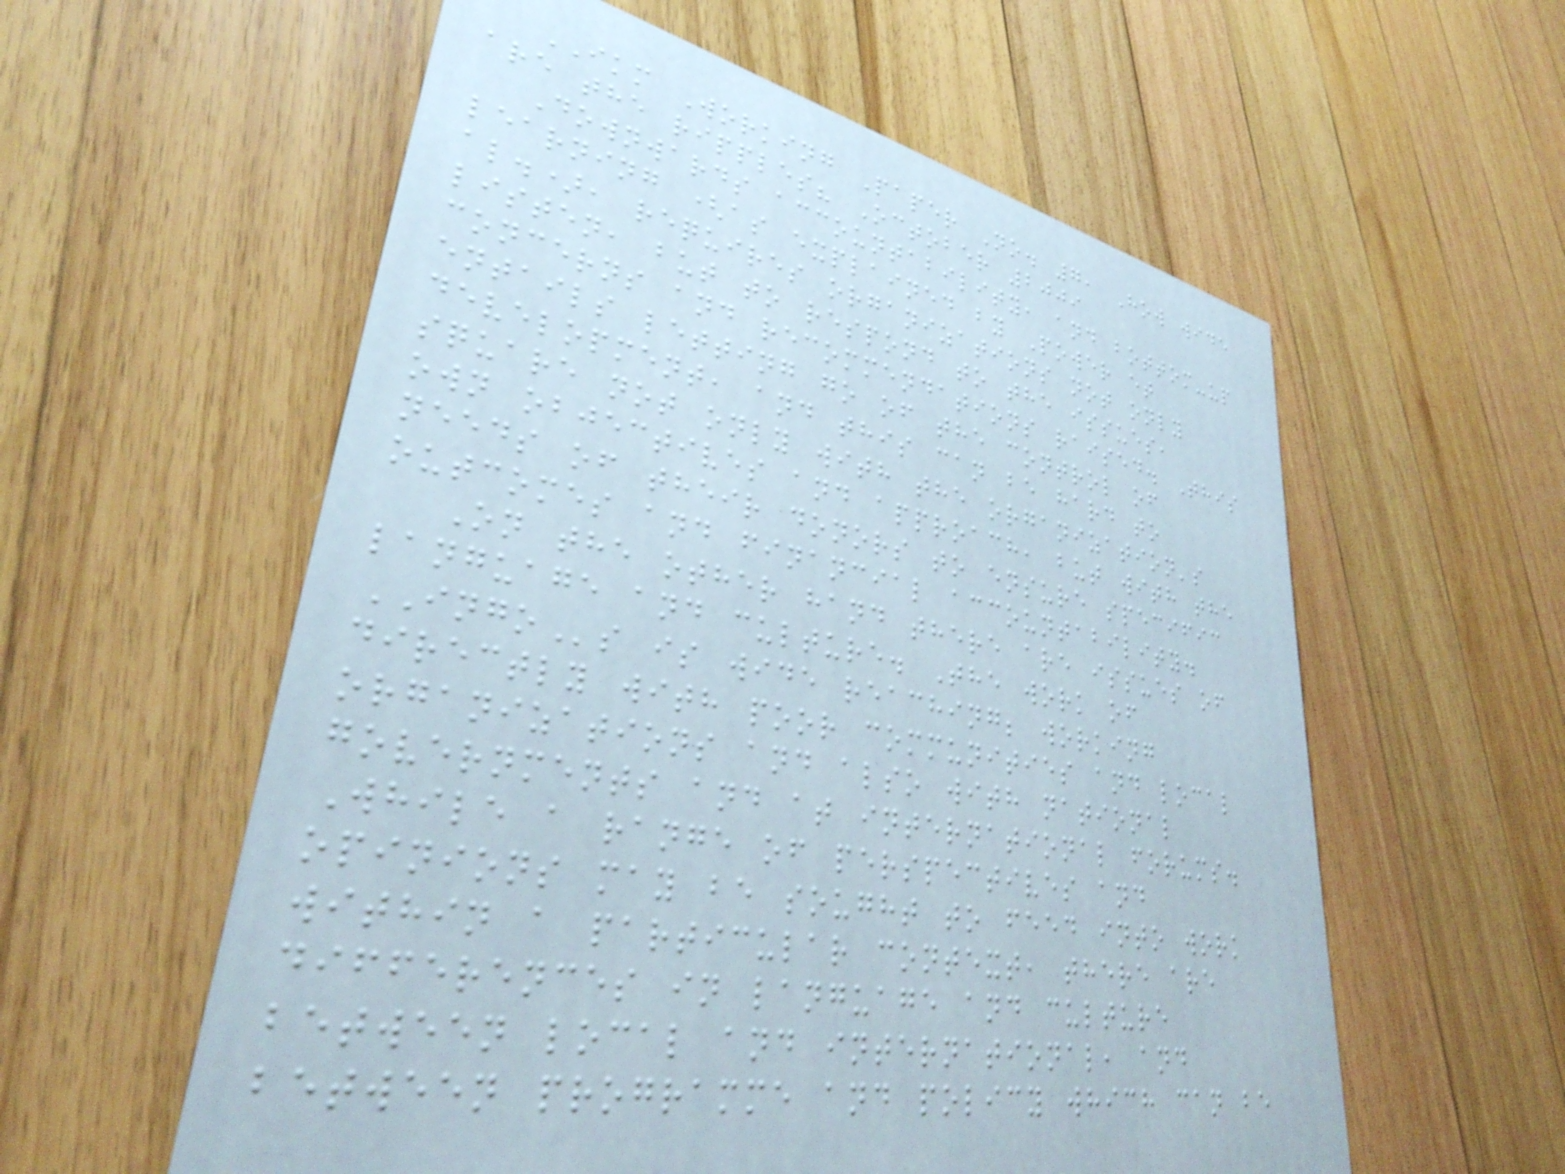IKM Working Paper No. 7, How wide
are the ripples? October 2009
Downwards accountability, and bottom-up
learning (as explained by Power et
al.), requires organizations not only
listen, but to respond to the issues,
concerns and recommendations raised. This
entails letting go of the control of
development, and this can be hard to
square not only with the organization's
own objectives and approach, but with the
needs of their donors to ensure specific
outcomes and financial accountability.
On the other hand there are issues of
language and culture. The work of
INGOs is wide reaching; working
directly with poor communities and local
organizations and also with national
governments and at international forums.
While a range of perspectives and
opinions may be sought to feed into work
within a particular context, there are
differences in language and culture
between local and international, and
between programme and policy which can be
